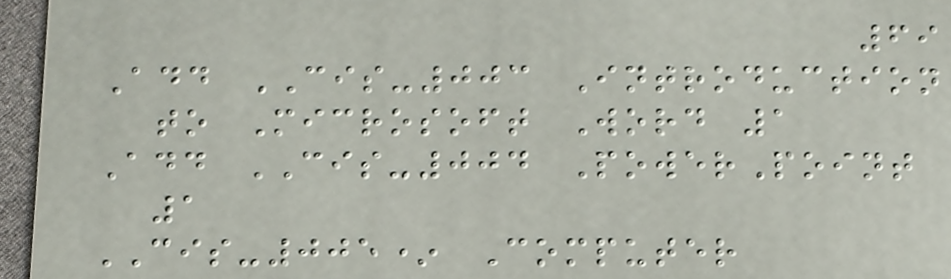69
Add CIS-003 Introduction
to Microsoft Word 1
Add CIS-004 PowerPoint
1
CIS-005* Computer
